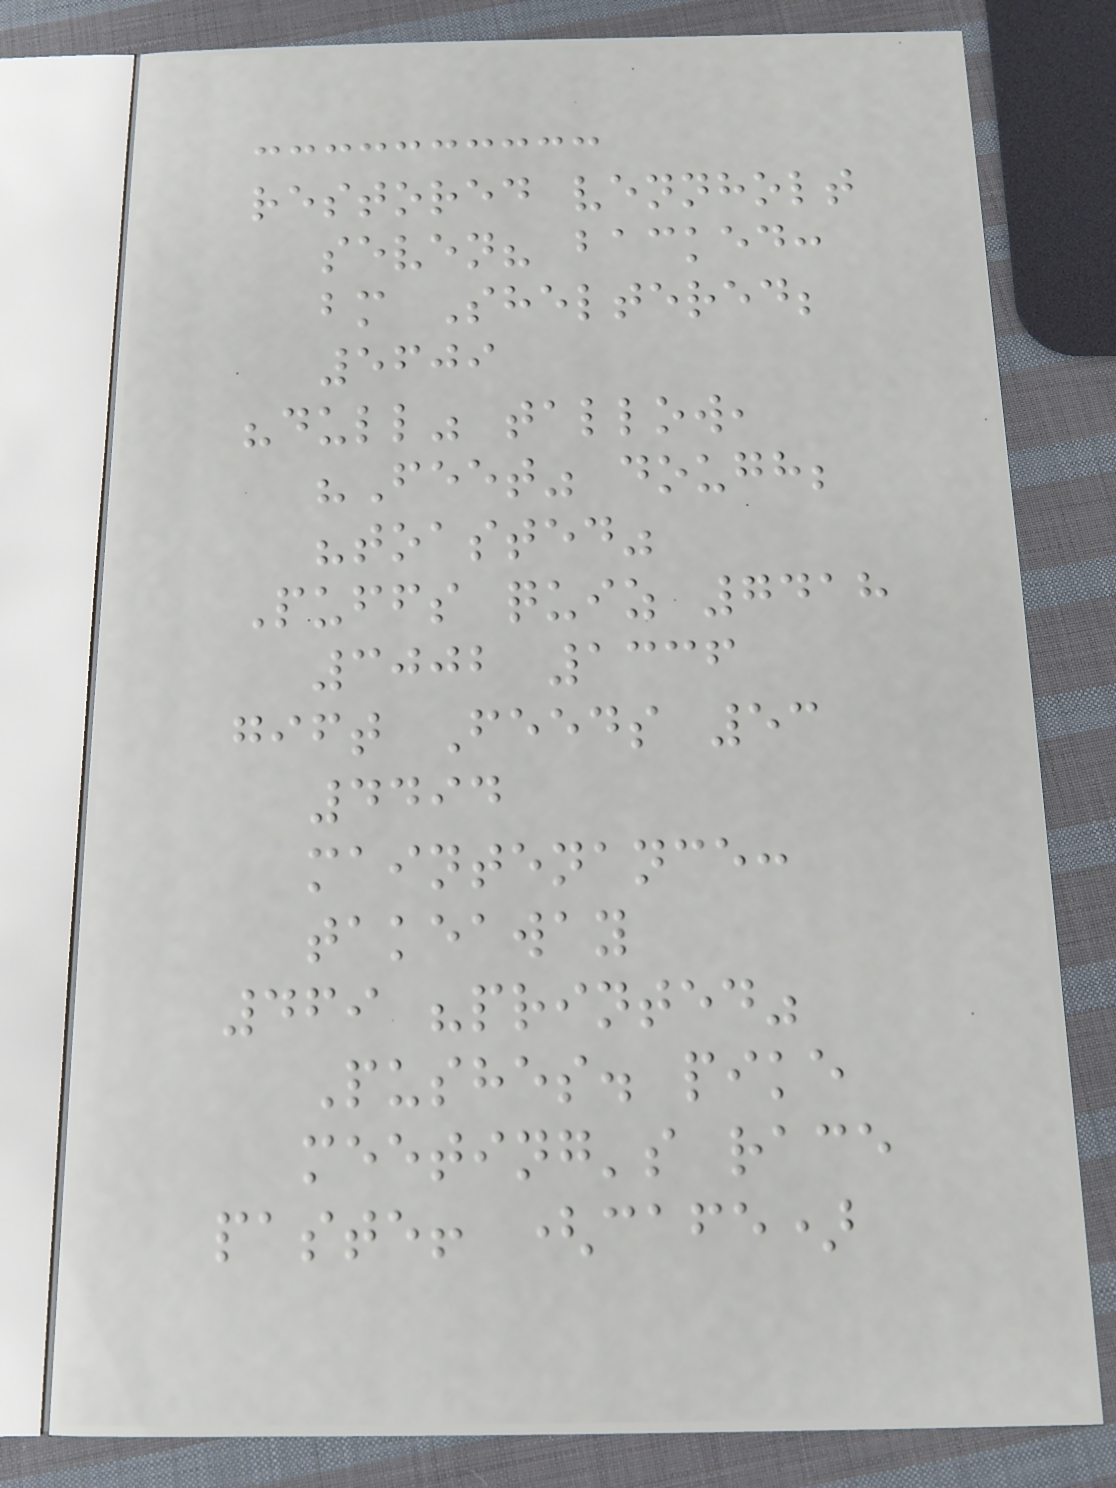restored vennholt
seven? backed:
bm Sheltered;
5609
"dull" tallow,
"Feet" dough;
"toasted"
Puffs quiz 7418
3002 1336
gift Feeds 53
4494
maintenance:
takeaway
469 "printed"
Pushes. pike
meeting's race
paste! (cafe)
